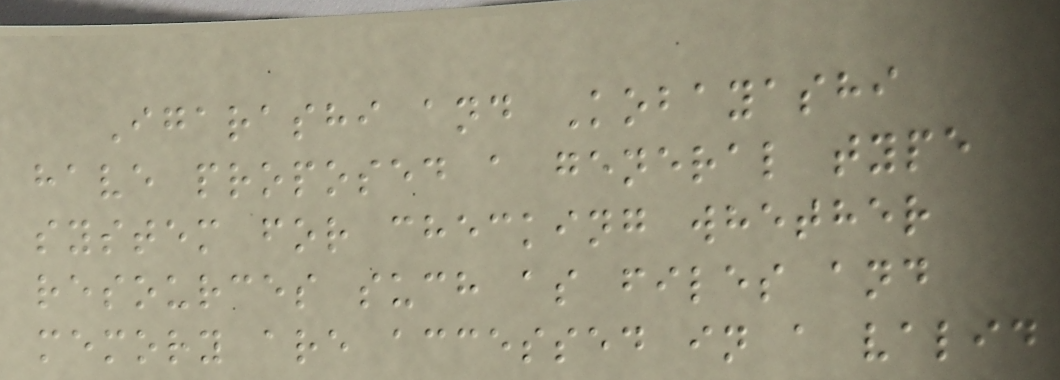Igarashi and Kobayashi
have proposed a general type
system for checking whether
resources such as files and
memory are accessed in a valid
